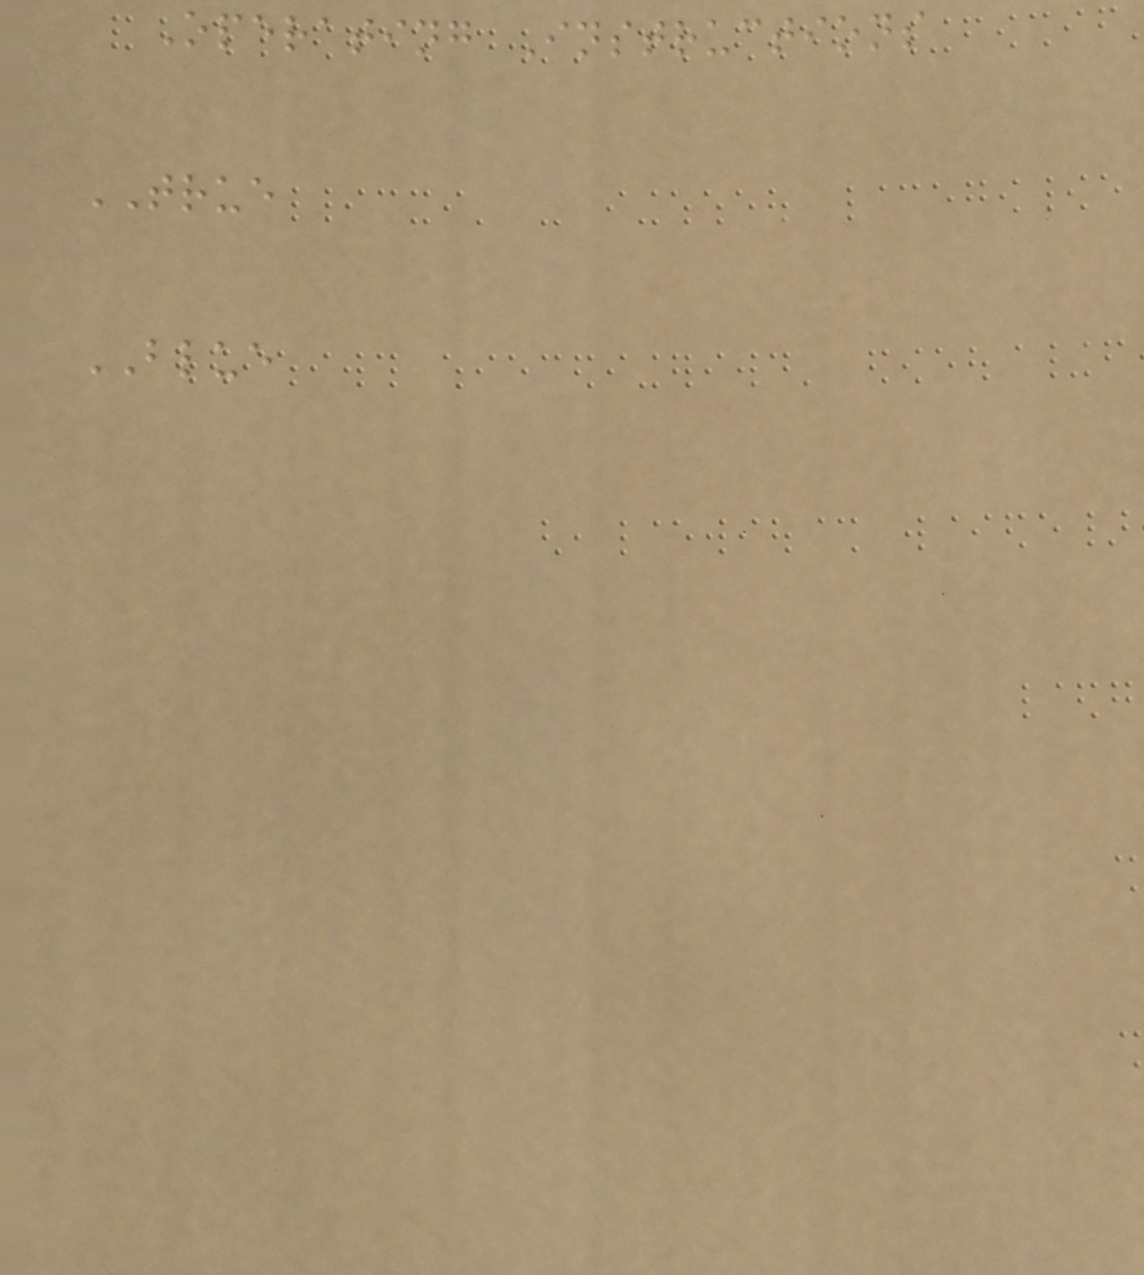Operating Instructions
TRUE
BLUE
